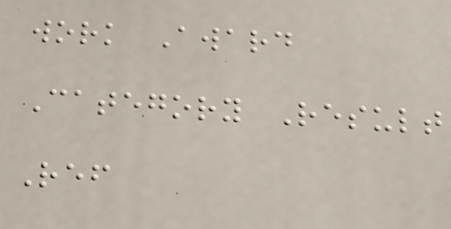work Award
Category Result
Ref
